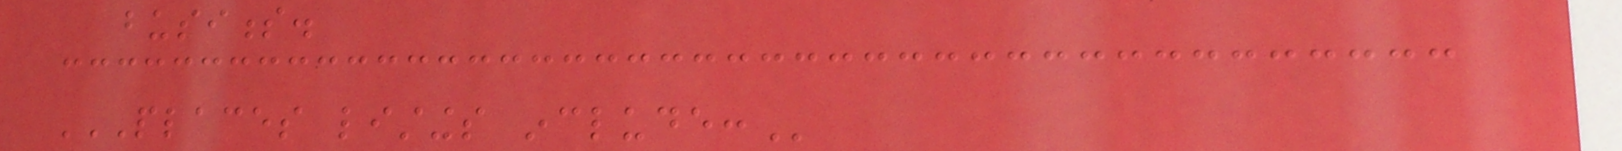business.
PLACES LISTINGS INCLUDE:
